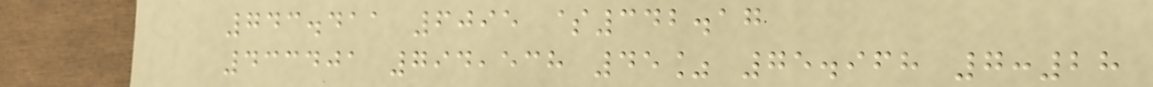743.411 6095 $342.17
433401 794,538 45% 75.968 7:28
